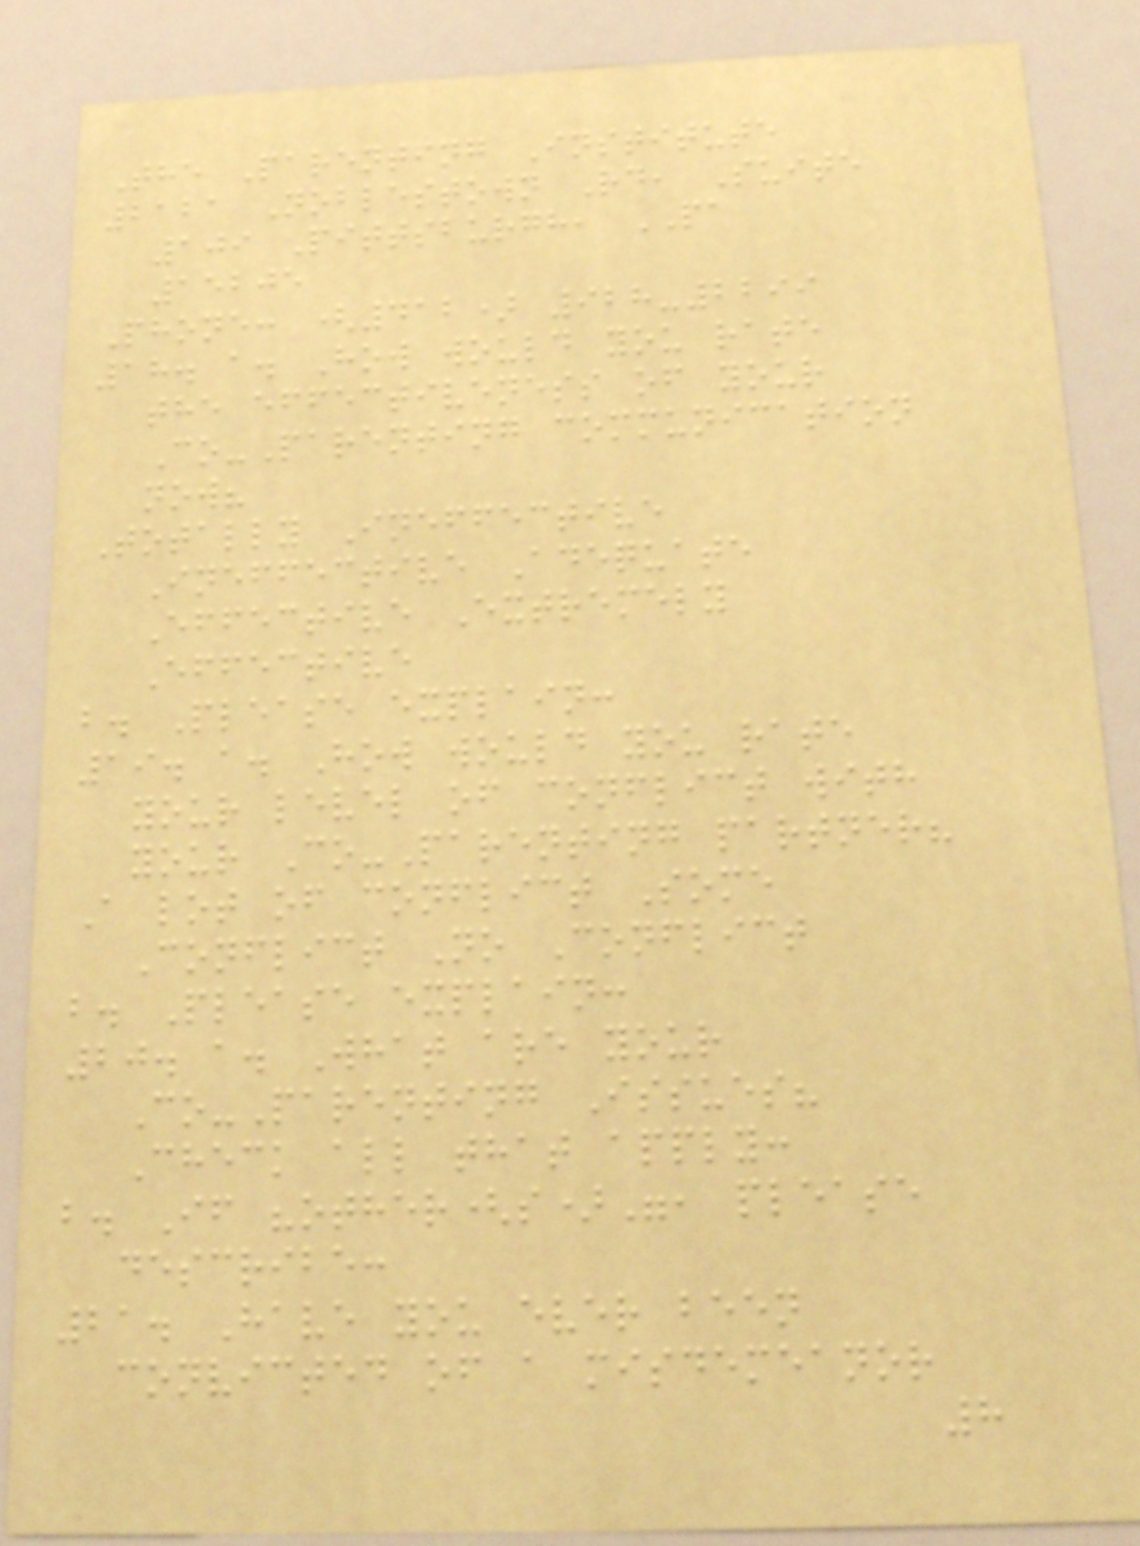The Parenting Institute
2121 Noblestown Rd, Suite
109 Pittsburgh, PA
15205
Phone: (412) 928-2299
18. a. How would you rate
the effectiveness of your
Co-Parenting communication
now?
Totally Ineffective
Ineffective Adequate
Effective Extremely
Effective
b. Please explain:
19. a. How would you rate
your level of conflict with
your Co-Parenting partner?
A lot of conflict Some
Conflict No Conflict
b. Please explain:
20. a. What are your
Co-Parenting Issues?
Check all that apply:
b. If "other(s)", please
describe:
21. Have you ever been
convicted of a misdemeanor
8
